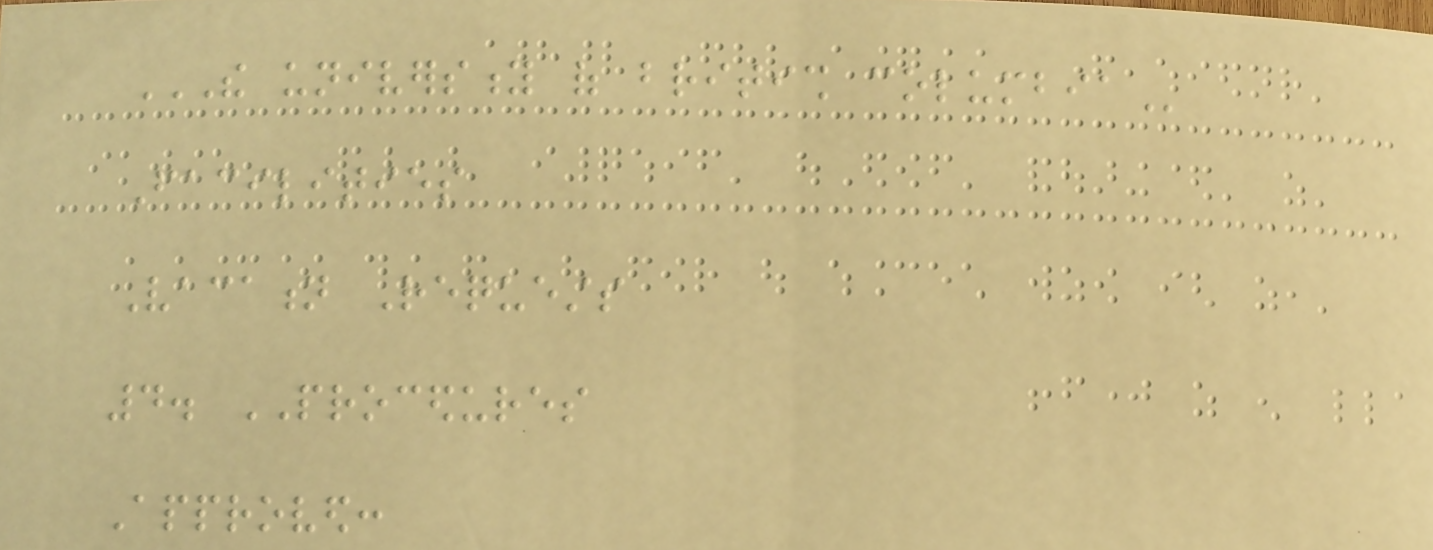THE UNIVERSITY OF BRITISH COLUMBIA
Facilities
Vacation Requests
4. PROCEDURES
Approved:
